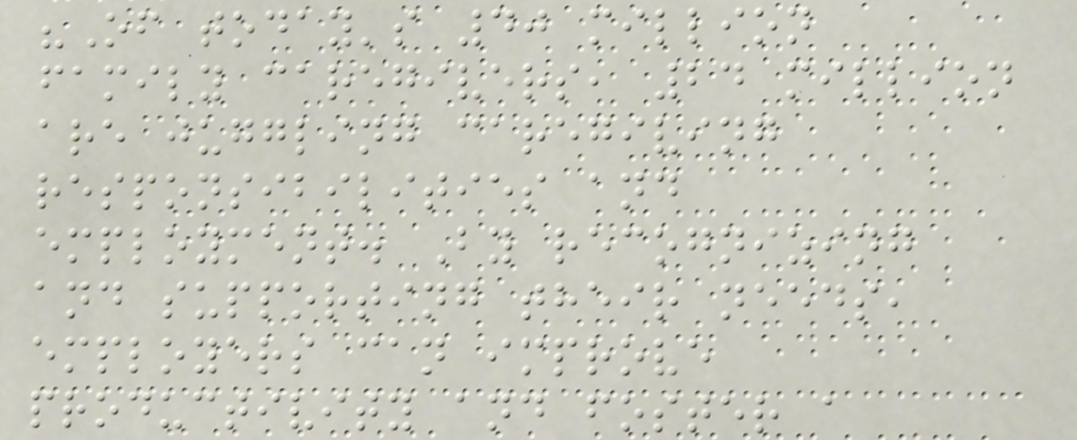"Of today's 40 million
family caregivers, 24 million
are juggling caregiving
responsibilities and
employment. By recognizing
and supporting their needs,
employers can improve
productivity and foster a
